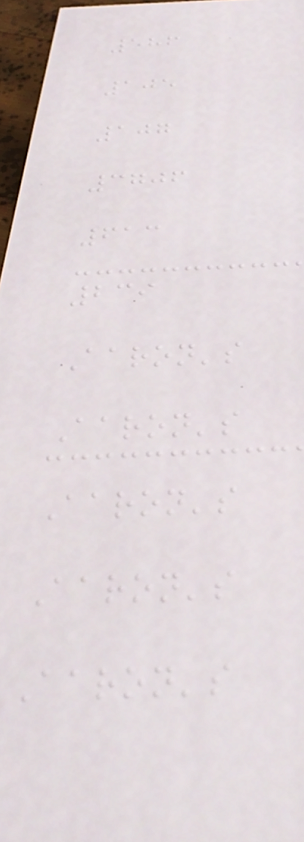586
105
107
3706
613
239
Aaron's
Aaron's
Aaron's
Aaron's
Aaron's
